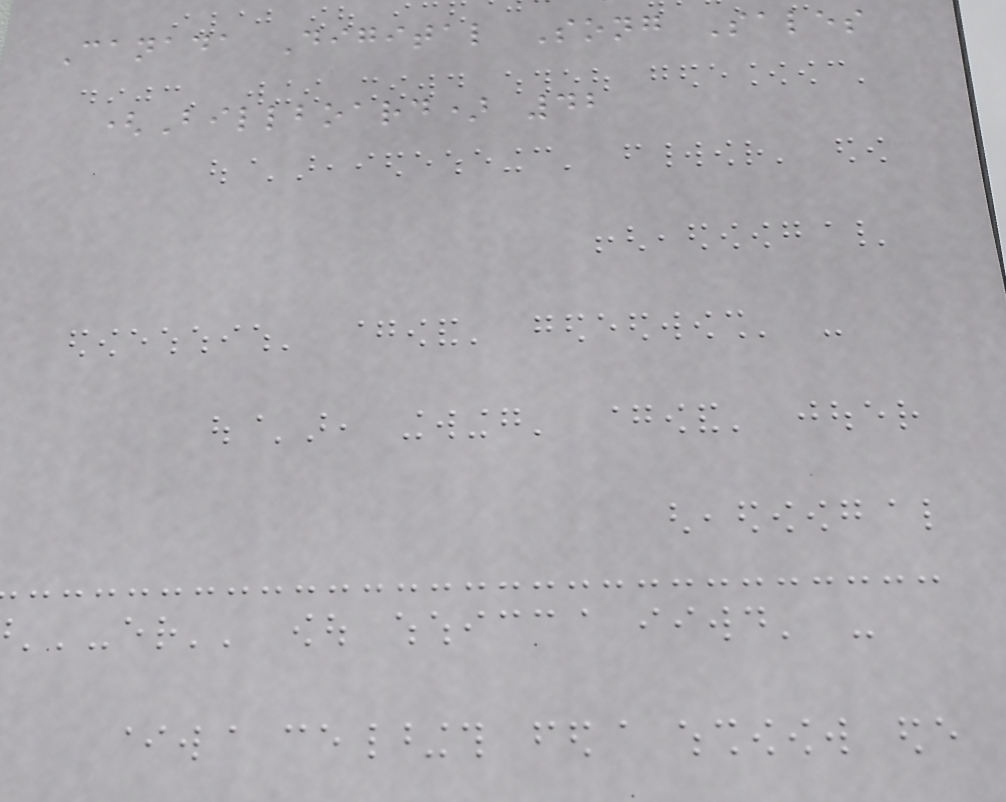Canada Digital Song Sales
(Billboard) 42
